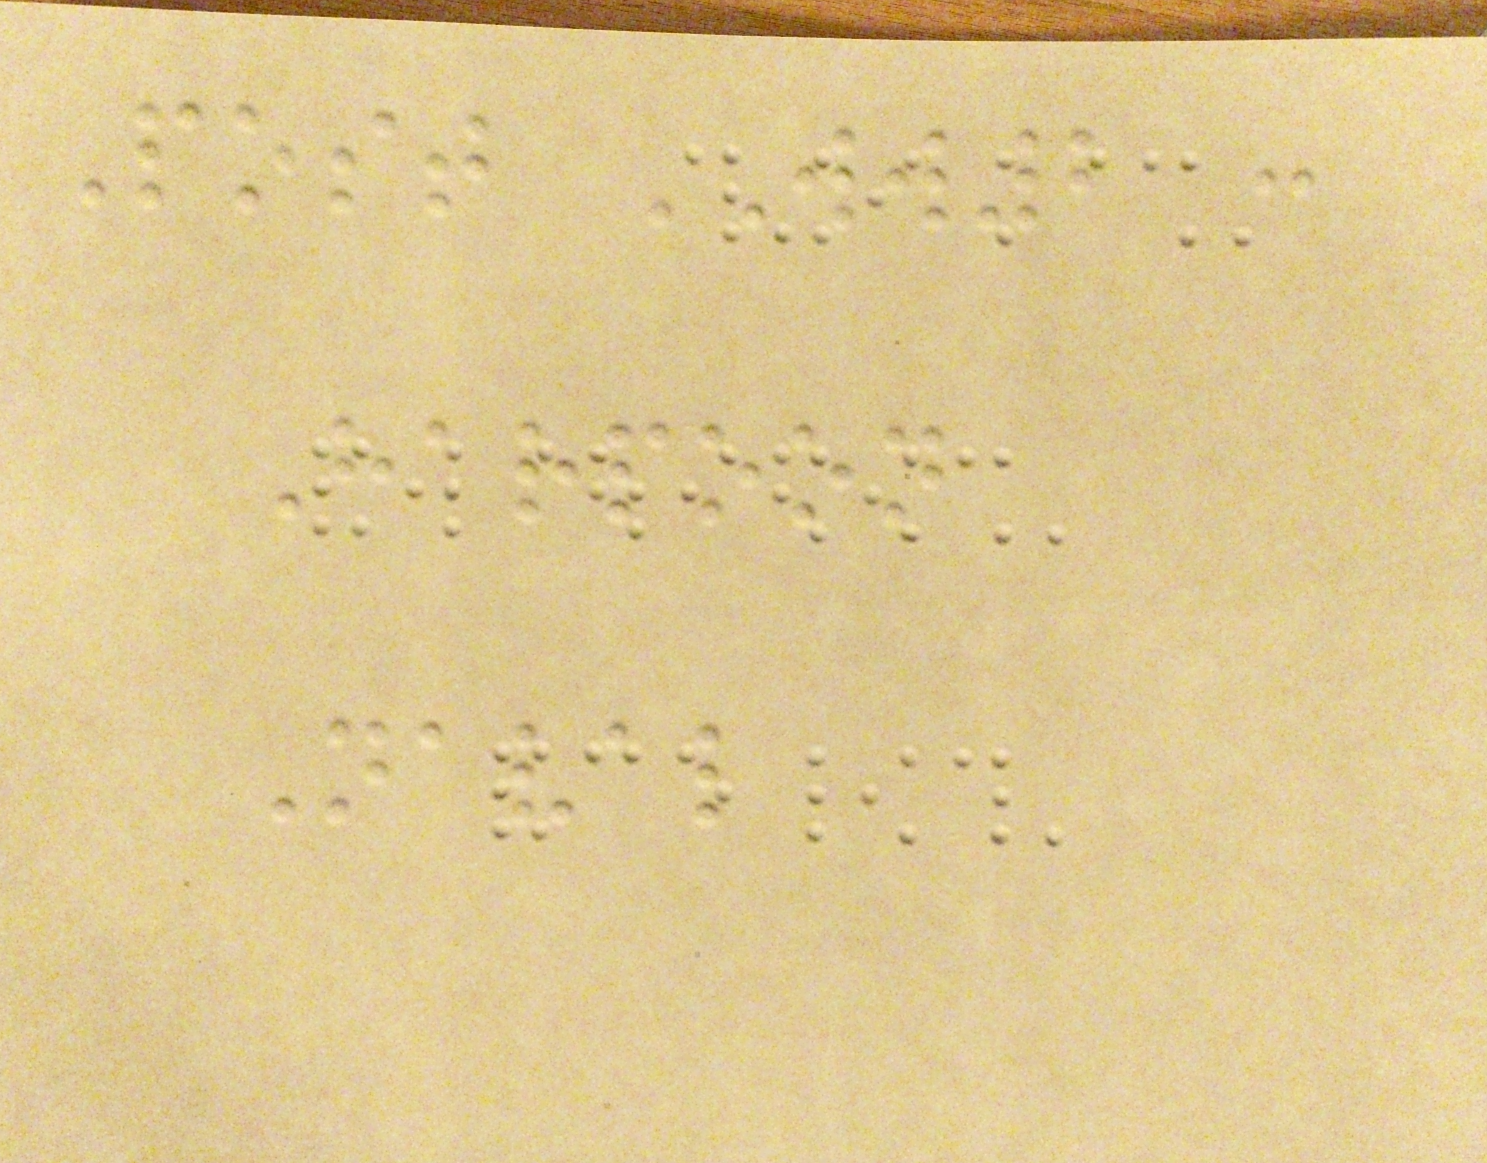Post WW2 :
Harpoon
Naval
